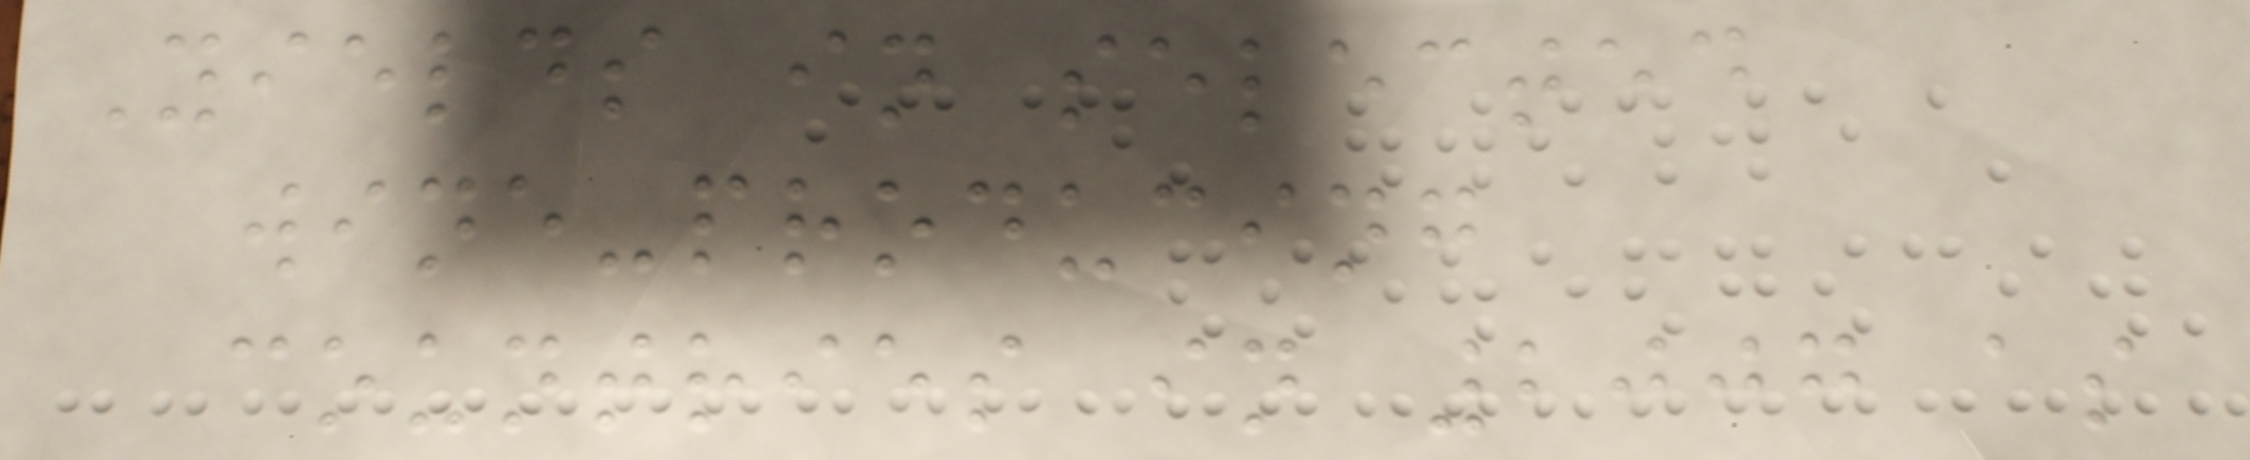Yields in selected
wine-producing
countries in 2007 as
